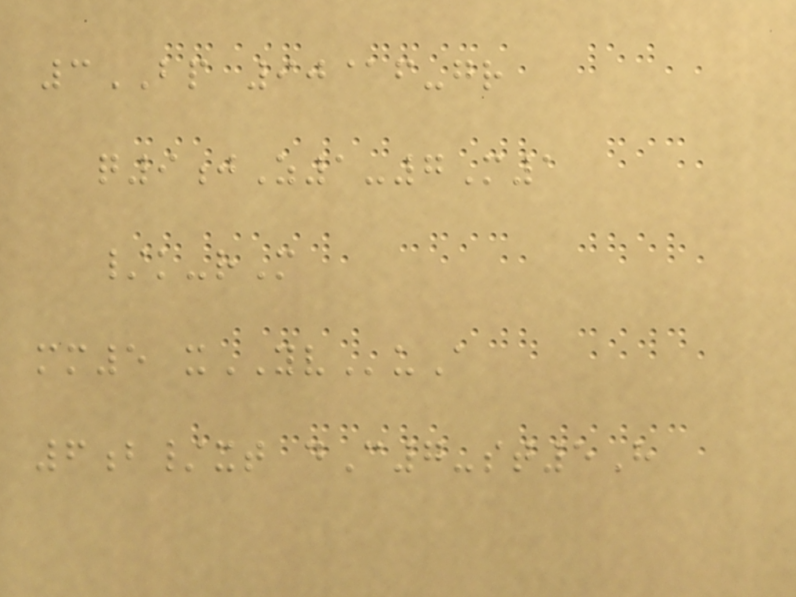3BP 90@f-gr
q9jZ1-7M1
/k-rM
mm5 xYVuA
6b/xt dC7-st5H
